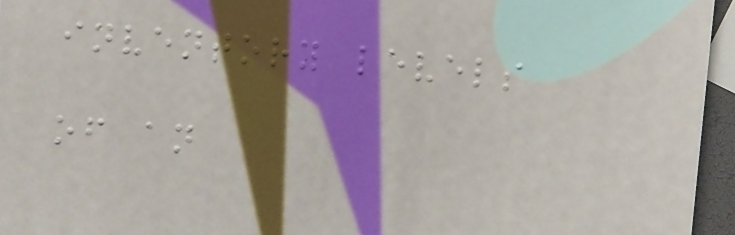inventory levels
of an
